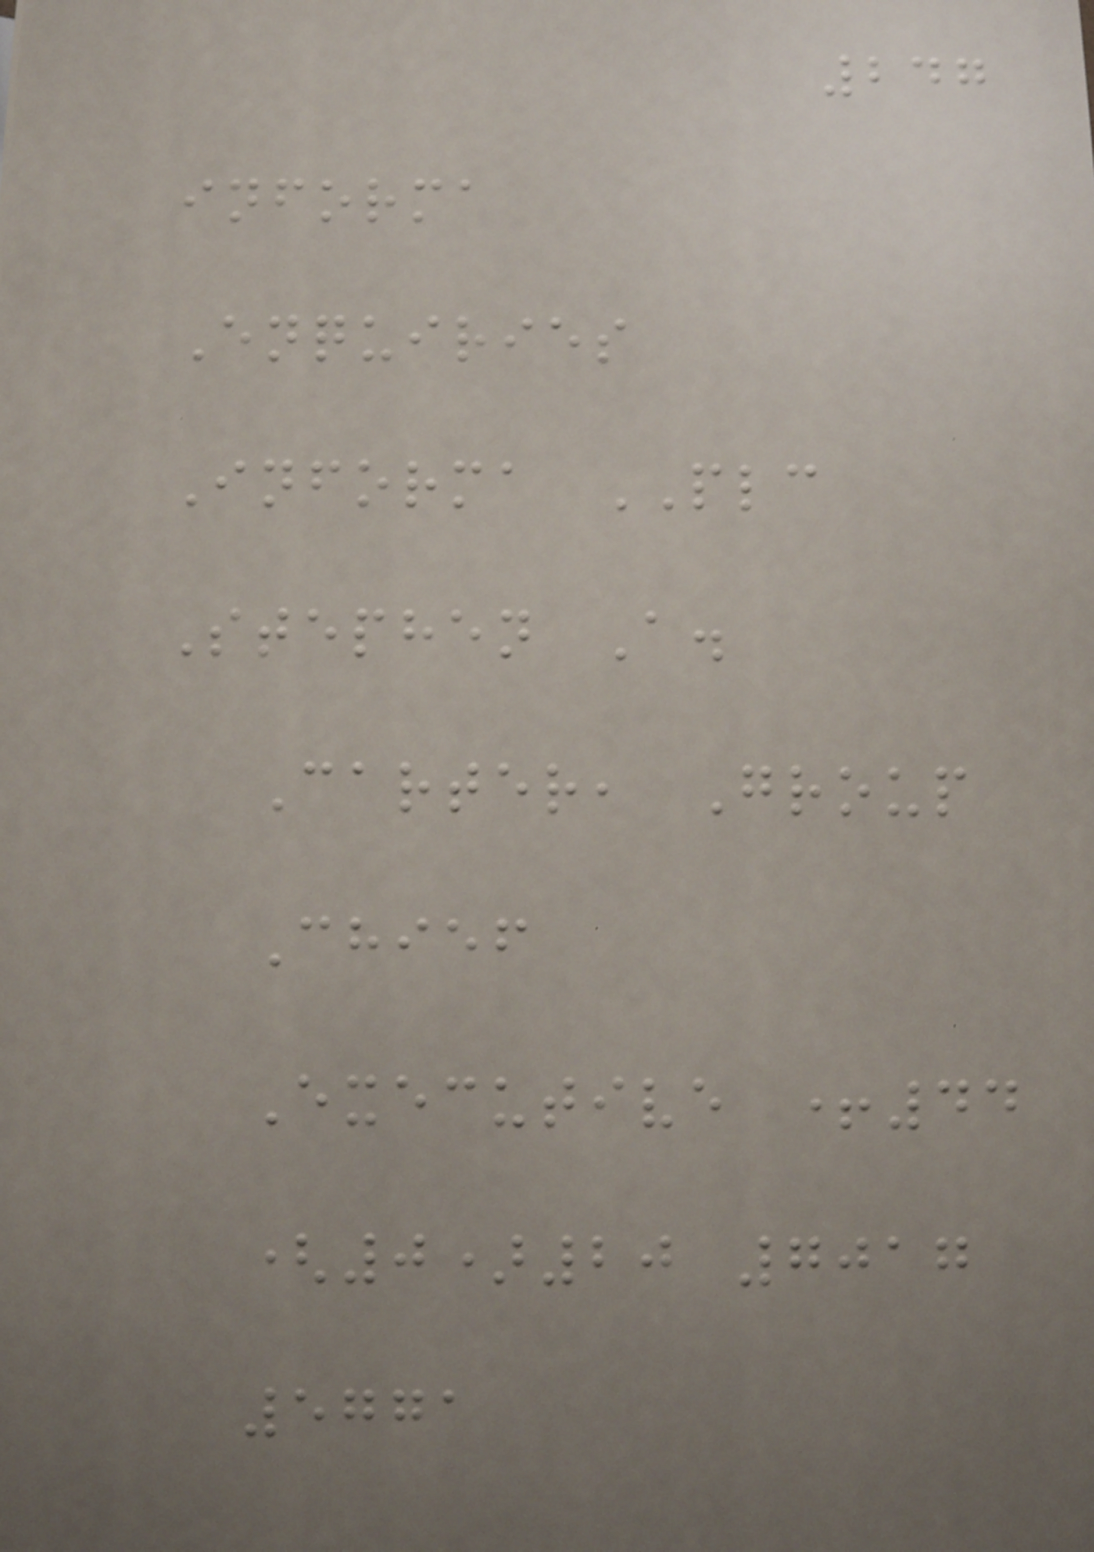247
informa
Enquiries
Informa PLC
Stephen A.
Carter, Group
Chief
Executive +44
(0)20 7017
5771
